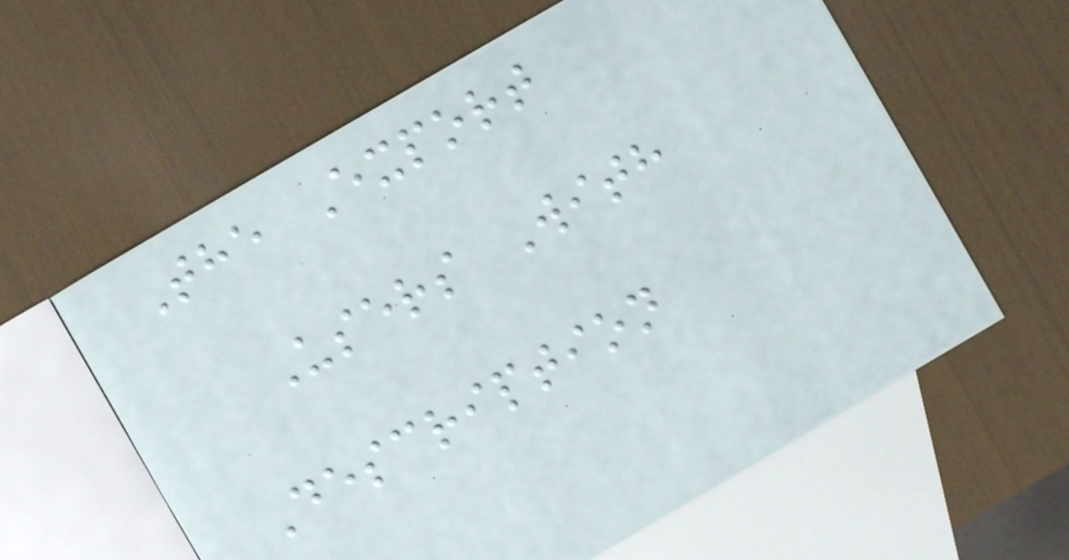The Export
Users With
Description
